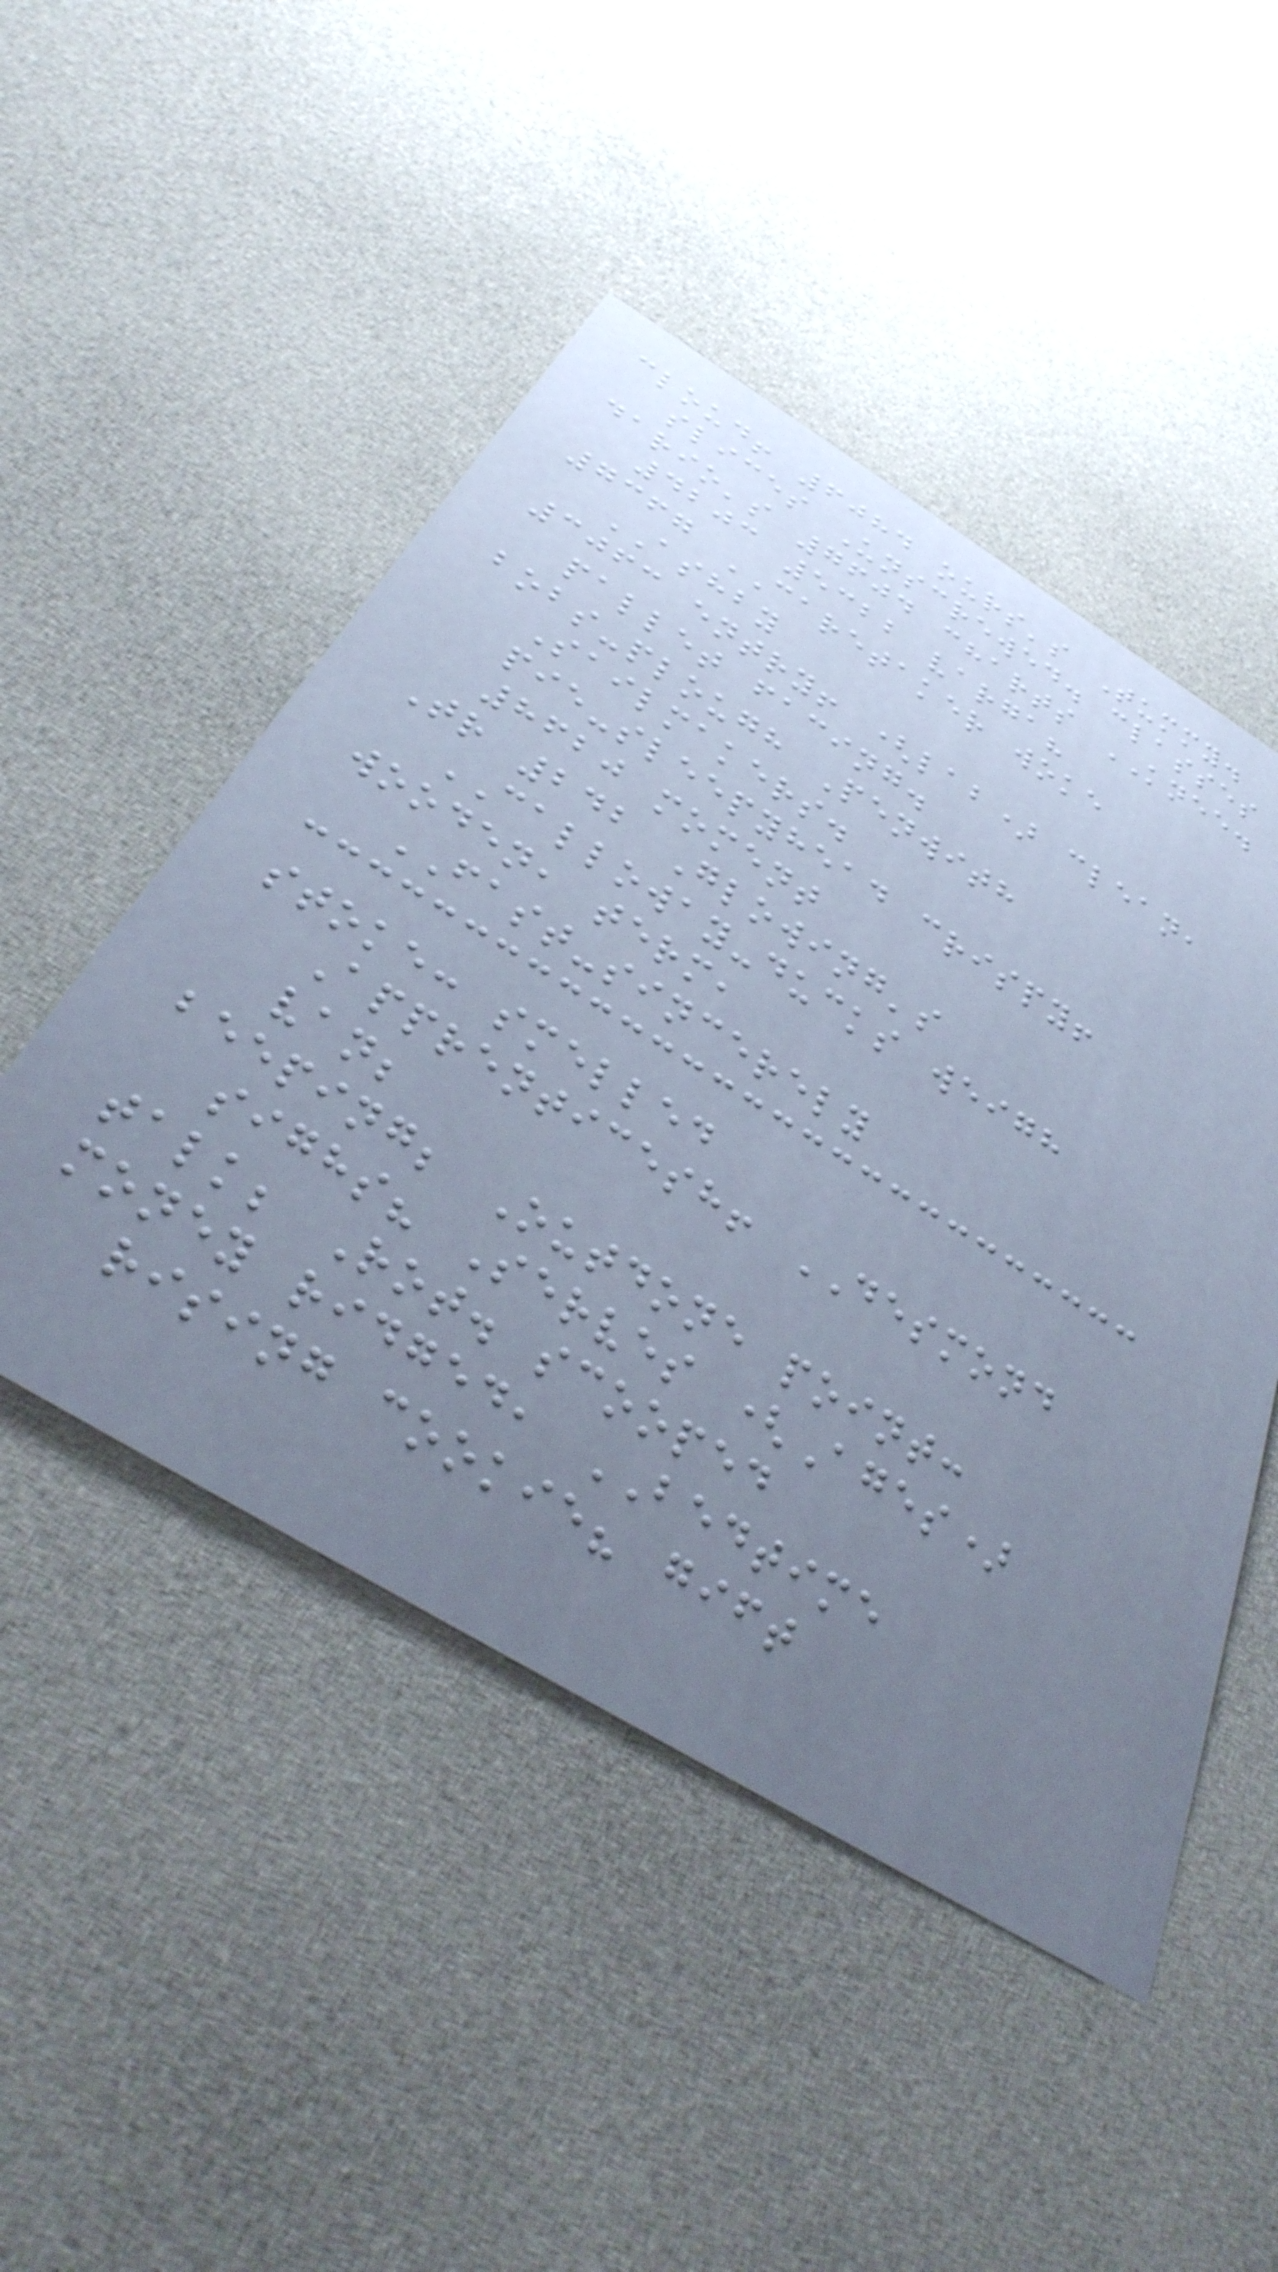cloud! 6084 ours's Tummy.
slices Unscrewed. classes
dario's 7604 charts KNEE.
4203 5322 varga?
7367 CARETAKER woke
ASHBY
3063 entry! (lab) clean,
pallet facing.
bobs-plough Penwith
Sailmakers.
pie-sleepyhead crispy!
8620 moment
Tr 242 Glowing's
CALLOWAY-ducks weigh
wooden, term,
FAST-sincerely
stoke: smelled
Apprenticesh! DESMOND
van;
beeping; Outdone point:
sighs? Serves (Ages)
talk; Rot. scooped
money ridged, BEDTIME
rising cookie? gift
